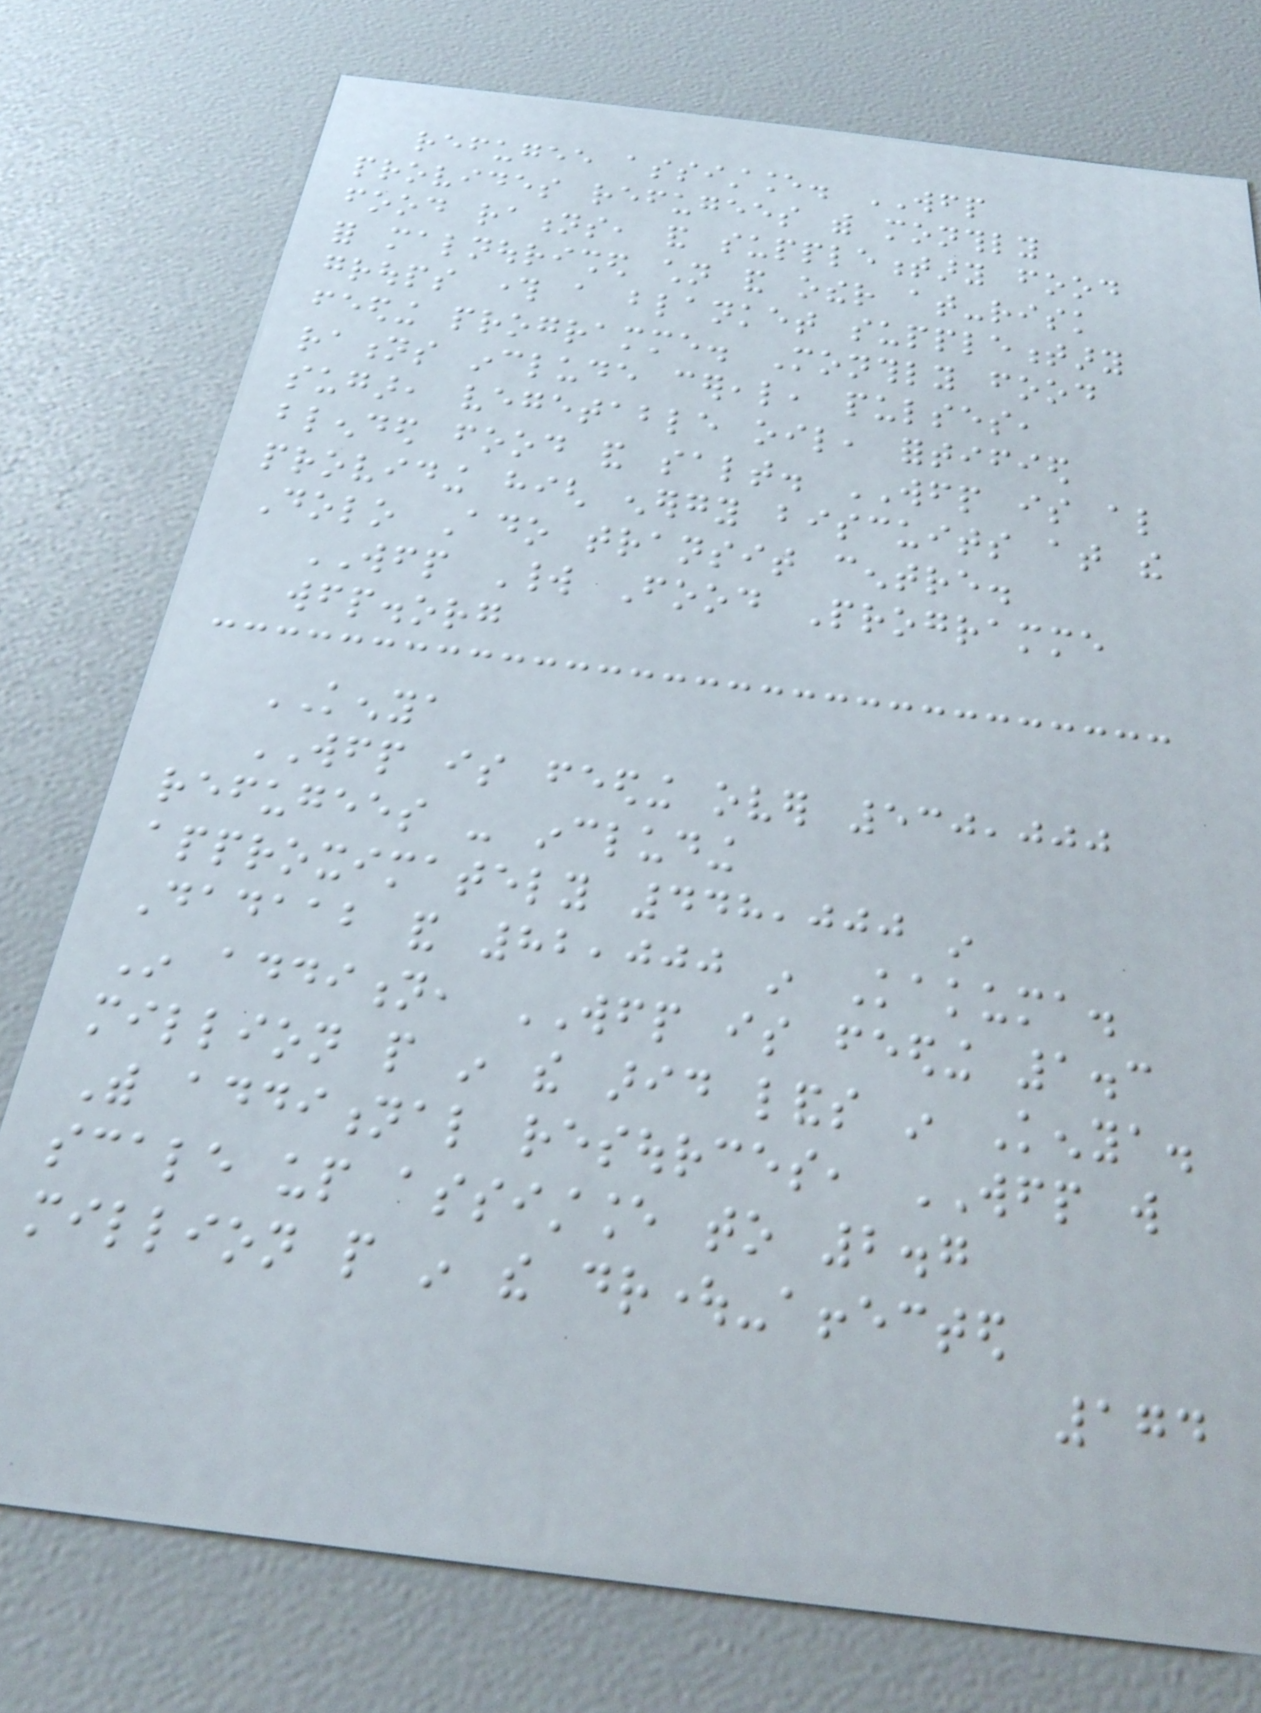refugee assistance. WFP
provides refugees with monthly
food rations, and supplementary food
for malnourished children and other at-risk
groups through a blanket supplementary
feeding programme. Monthly food
rations include cereal, pulses,
sugar, vegetable oil, fortified
blended food and salt. WFP is also
providing high energy biscuits at the
Dolo Ado transit centre.
WFP World Food Programme
wfp.org
KENYA
WFP is feeding over 530,000
refugees - including
approximately 448,000 in
Dadaab and 82,000 in Kakuma.
In addition, WFP is feeding 1.3
million people in the arid lands in Kenya.
With additional resources, WFP will
scale up assistance to 2.7
million people in the drought-affected
174
